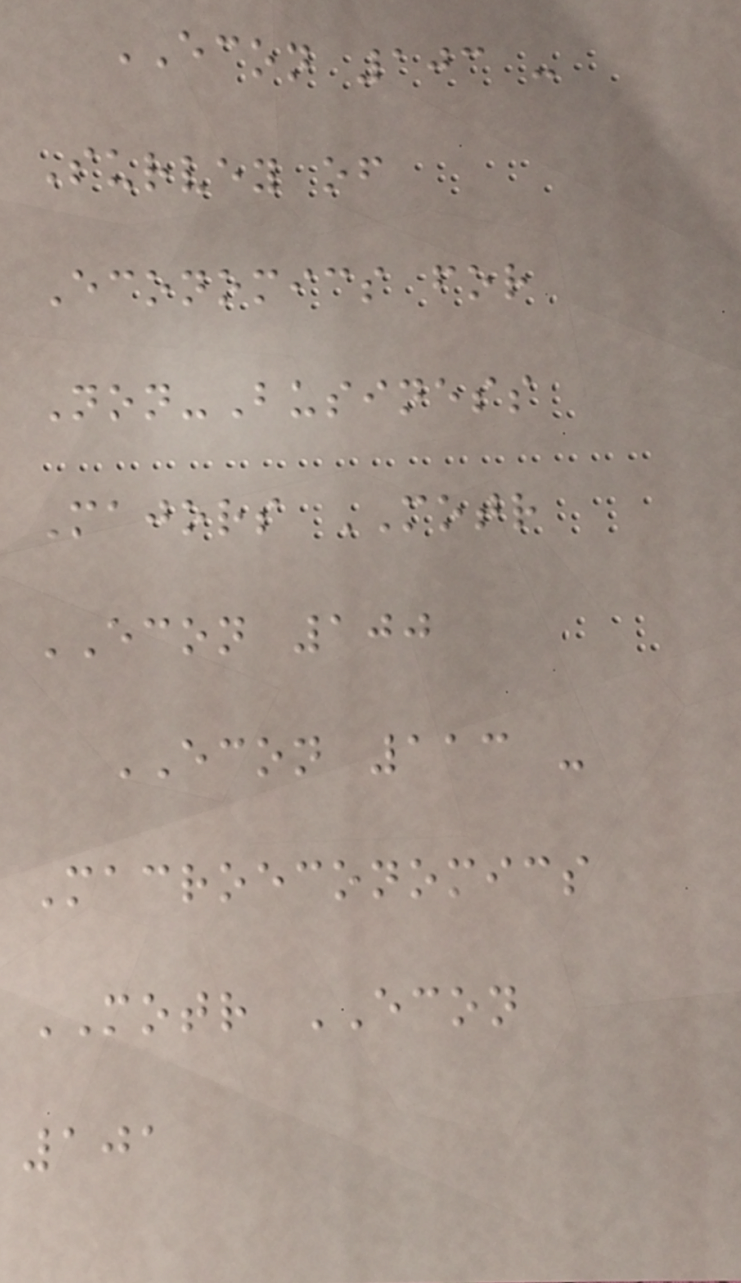ECON 103 -
Survey of
Economics for
Non-Business
Majors MOTR
ECON 100
ECON 113 -
Macroeconomics
MOTR ECON
101
